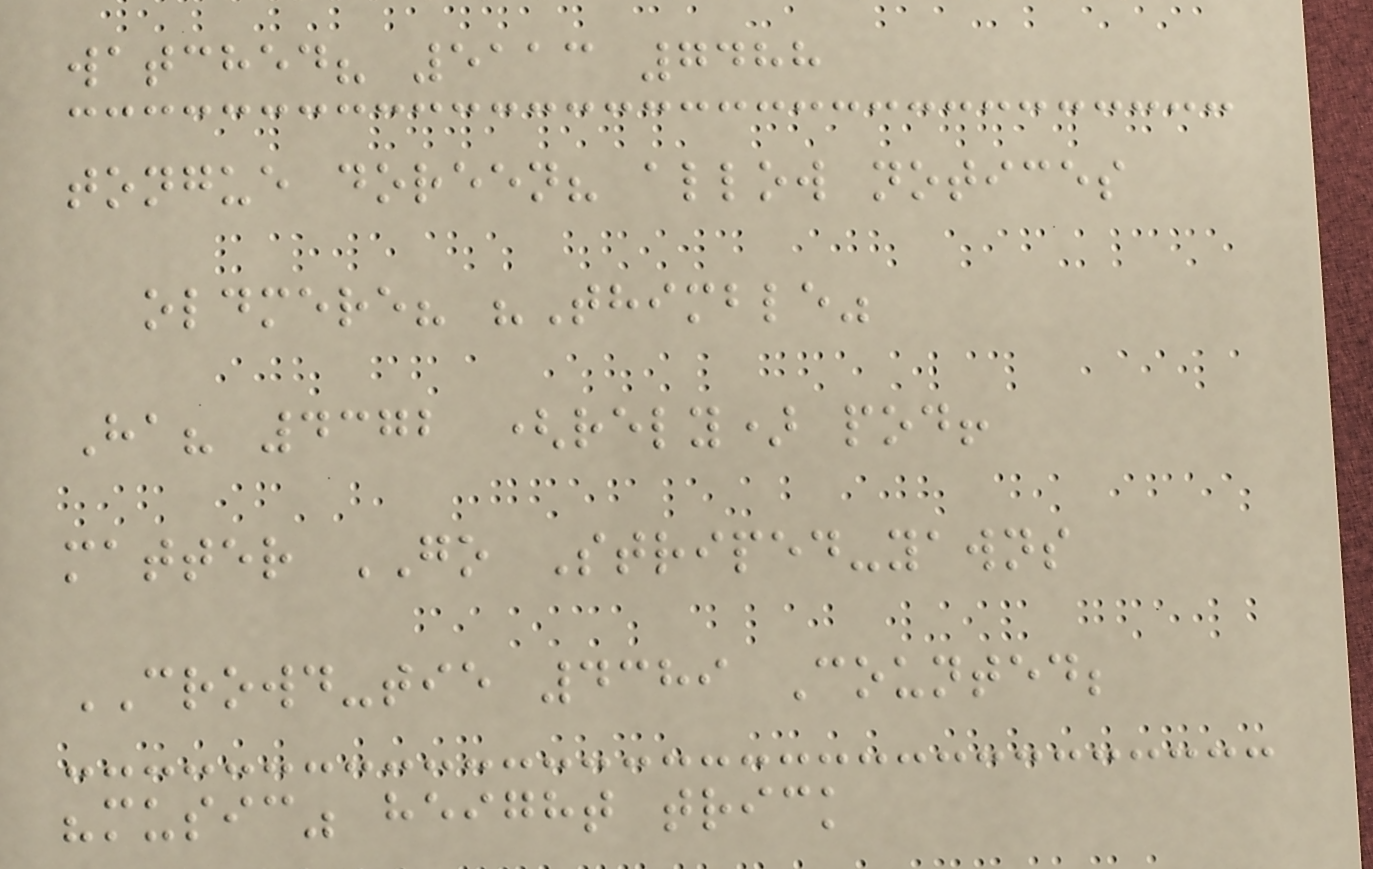watched? 5113 7488
tongue doreen? allow notices
oldmere? "Thimble"
Ha? 4372 (rely) pod!
matter GO Striped-yawns
CROWD-tie 4389 Counted;
"music" height trick
